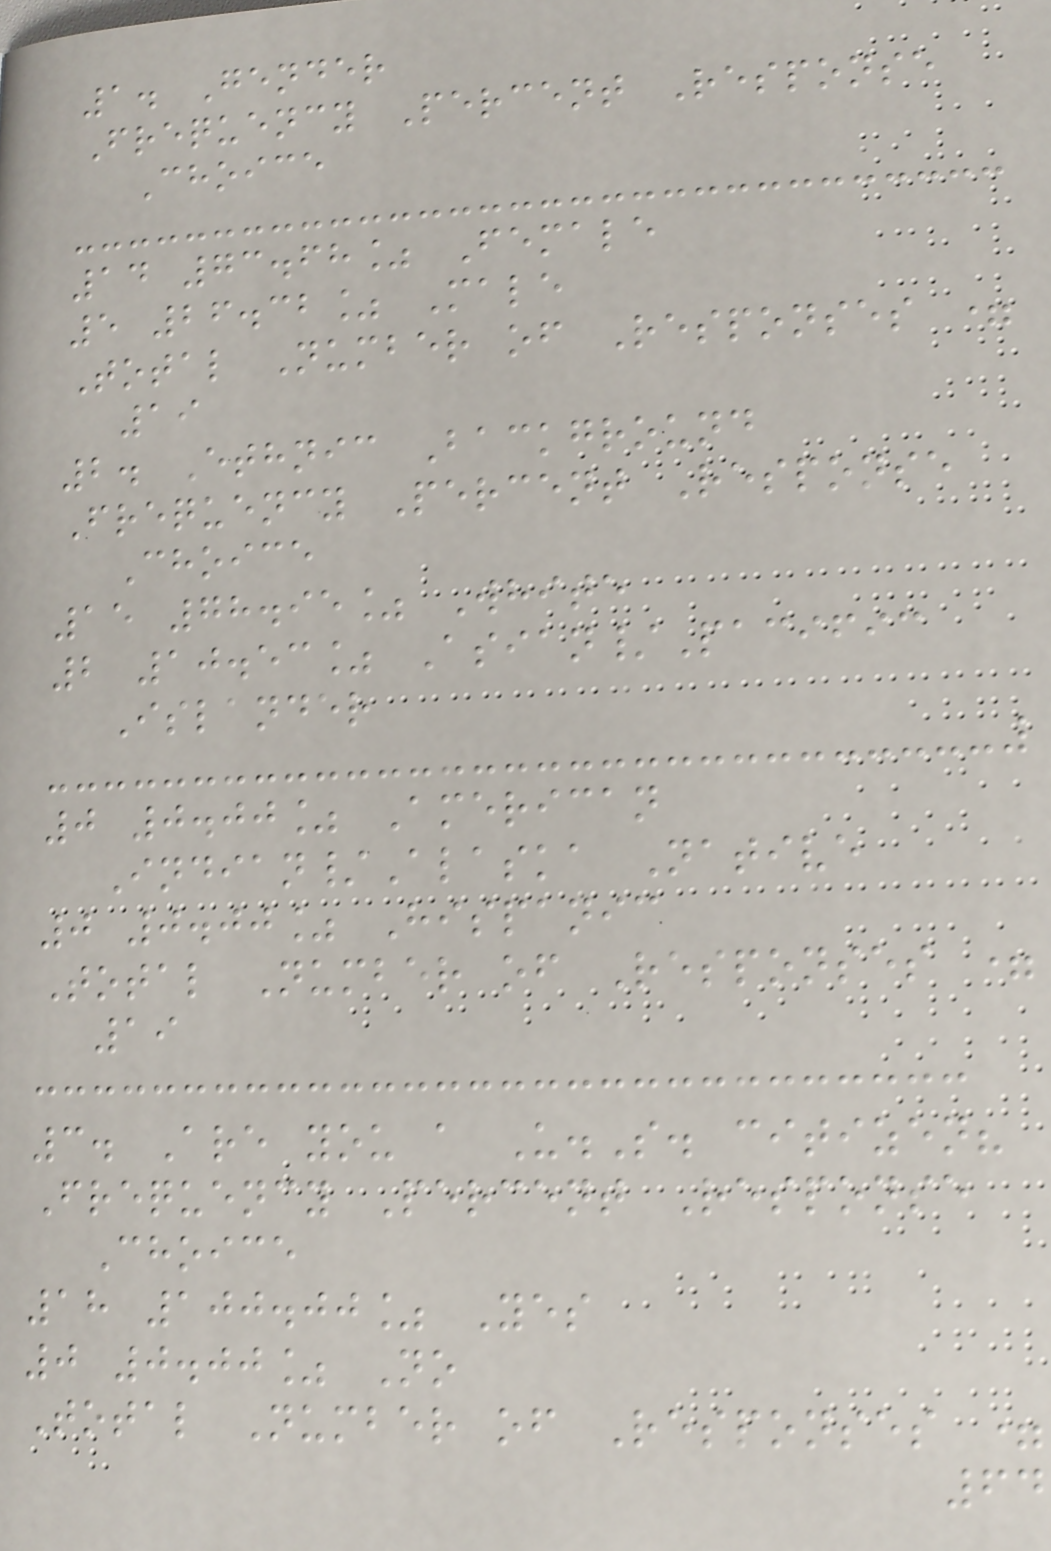1. Gender
Frequency Percent Response
Choice
14 73.68% Female
5 26.32% Male
Total Number of Responses =
19
2. Ethnic Background
Frequency Percent Response
Choice
15 78.95% White
2 10.53% Asian/Pacific
Islander
0 0.00% American
Indian/Alaska Native
0 0.00% Hispanic
Total Number of Responses =
19
3. Are you a U.S. citizen?
Frequency Percent Response
Choice
18 100.00% Yes
0 0.00% No
Total Number of Responses =
64
